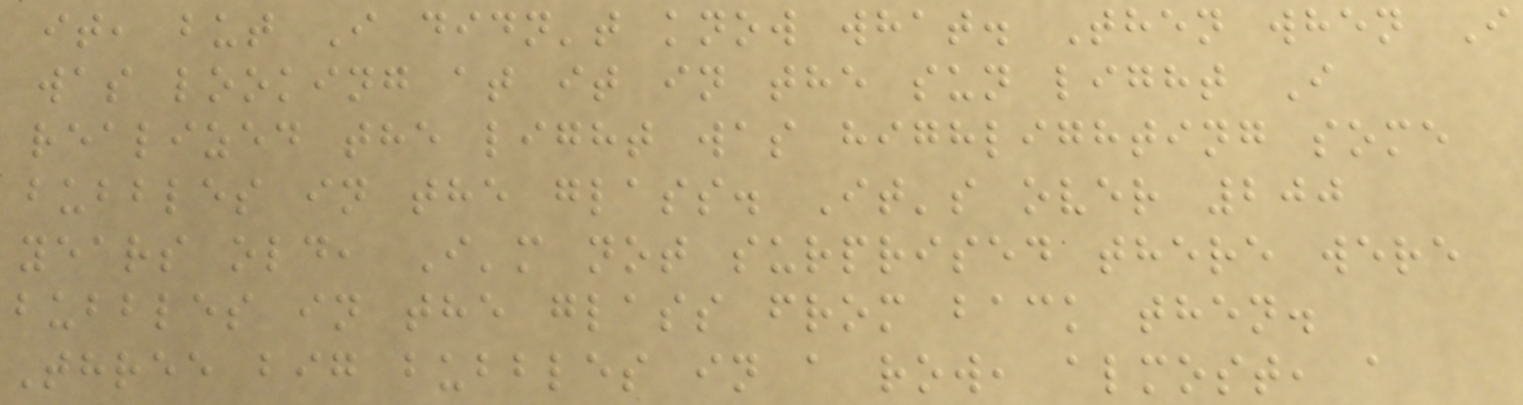it, but I didn't know what. Then when I
was looking at it in the sun light I
realized the light was highlighting some
bubbles in the glass. It's over 200
years old, I'm not surprised there were
bubbles in the glass from back then.
Three big bubbles in a row, almost, a
